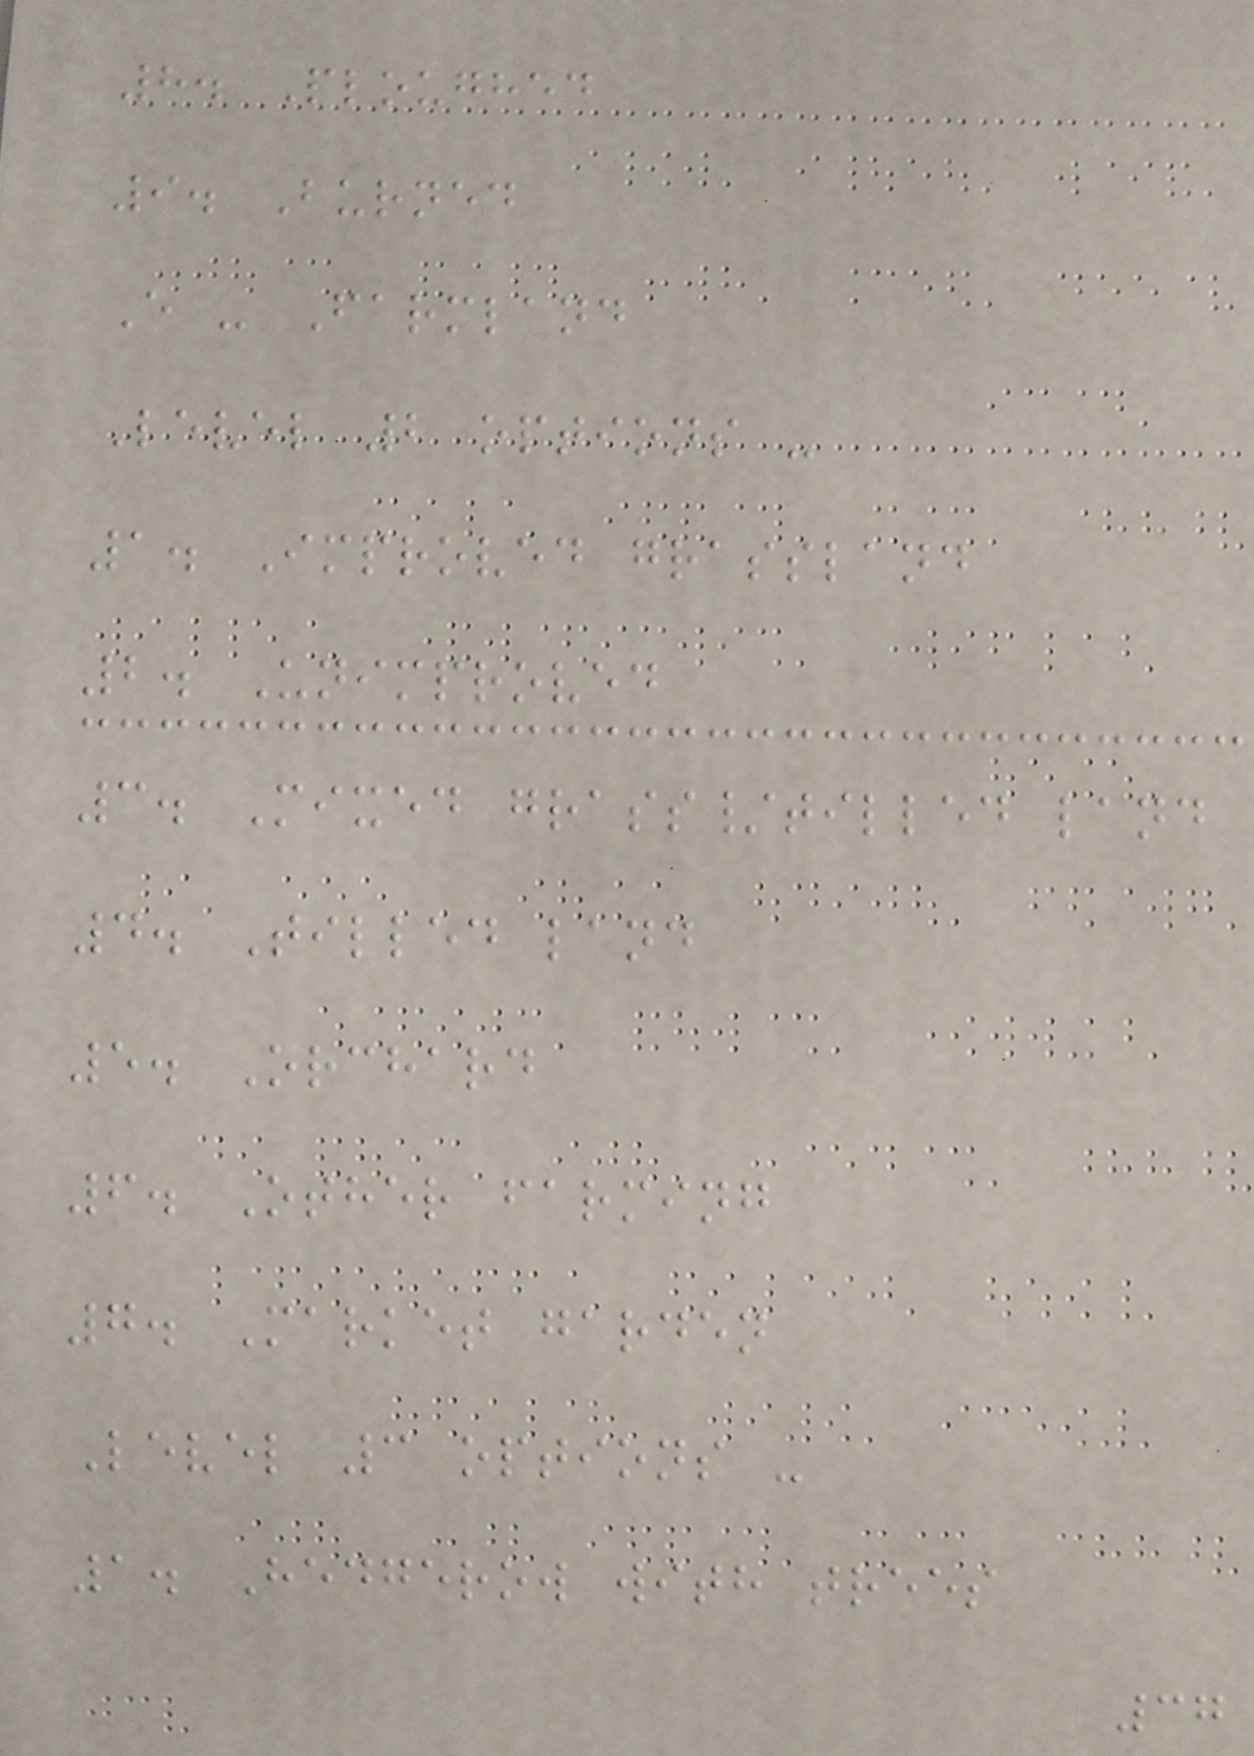8. Ploughed
9. Burned
E - Farmland
Level 2 options -
1. Improved grassland
2. Unimproved
3. Mixed grass/tilled land
4. Tilled land
5. Orchard
6. Other farming
7. Market garden
Level 3 options -
1. Hedgerow with trees
37
